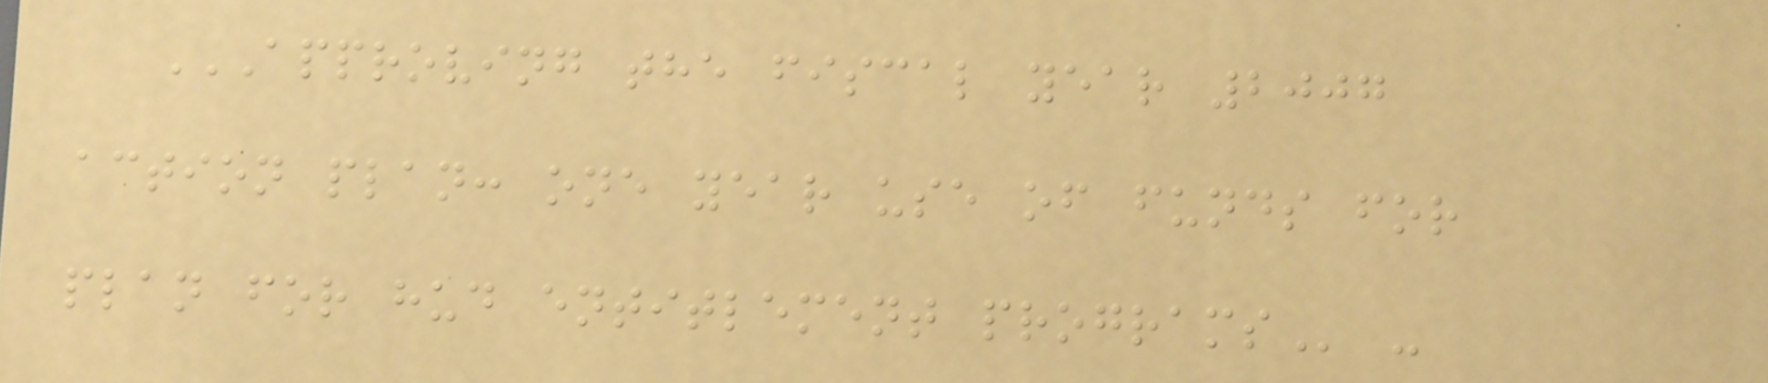APPROVING THE FISCAL YEAR 2007
ACTION PLAN: ONE YEAR USE OF FUNDS FOR
PLAN FOR HUD ENTITLEMENT PROGRAMS -
